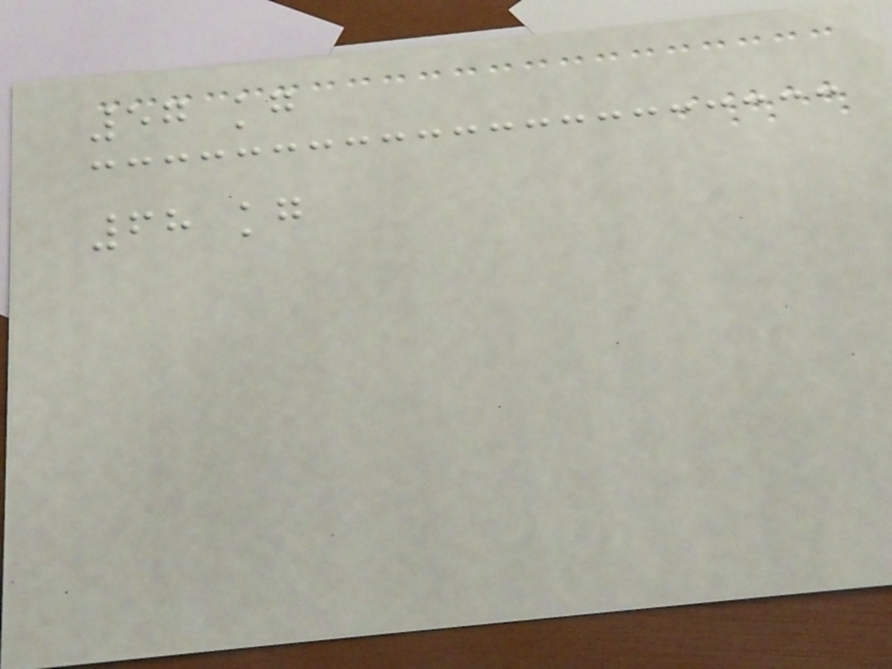57 kg
68 kg
